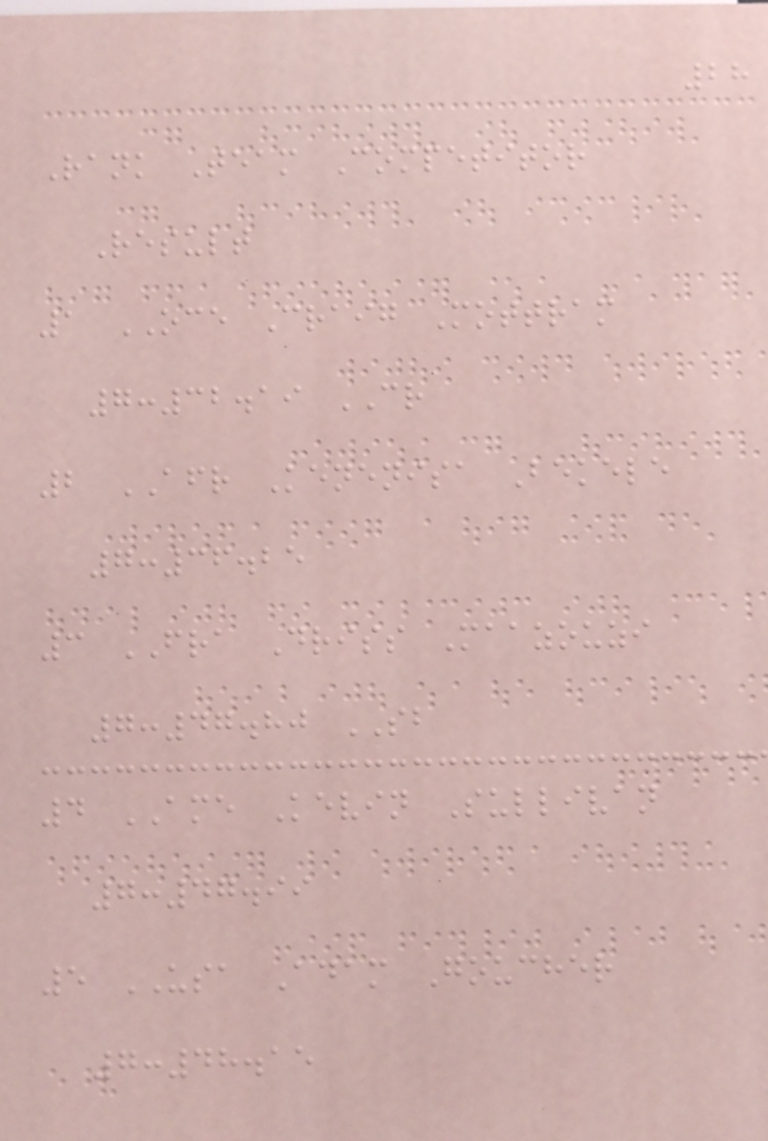28
Rank Team Competitor
Result
1 OCE Craig Mottram
7:32.19 CR
2 AFR Kenenisa Bekele
7:36.25
3 FRA Driss Maazouzi
7:47.80 SB
4 AME Kevin Sullivan
7:47.99
5 USA Adam Goucher
7:48.15
